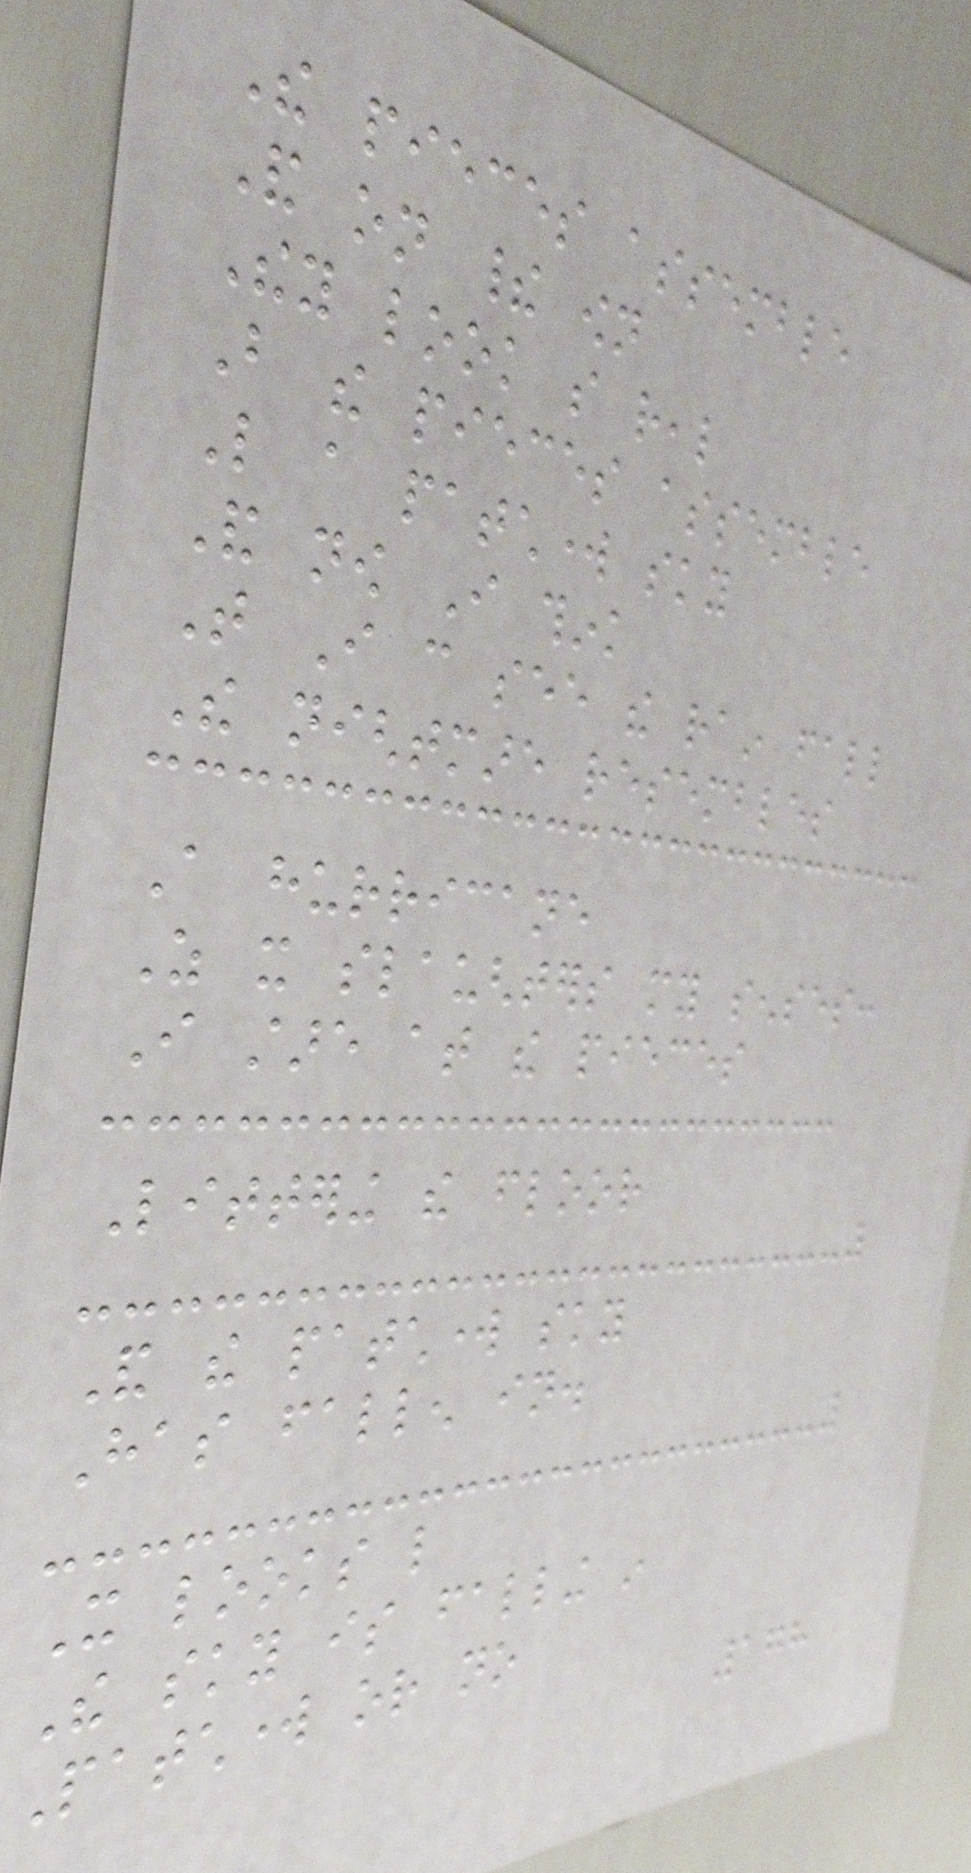The pieces assemble
And on their own
They look so real
But the pieces assemble
Like a patchwork sky
And now I think
That I can see the rain fall
The nightmare resembles
A hurricane
As it slaughters my senses:
I stare at the pieces
Littering the floor
And the patchwork sky
Has fallen in.
It looks like
The sky is falling in
Patchwork or no
178
